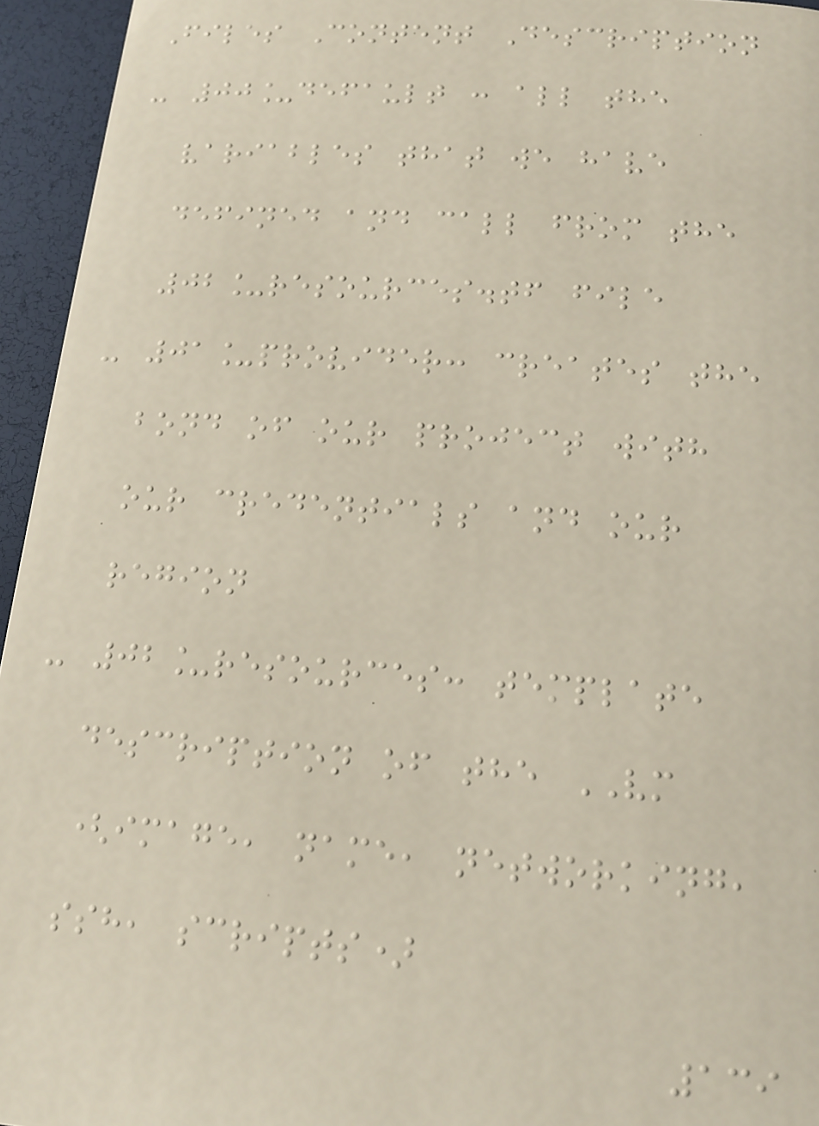Files Content Description
- 00_default : all the
variables that we have
defined and call from the
02_resources.tf file
- 01_provider: creates the
bond of our project with
our credentials and our
region
- 02_resources: template
description of the VM
(image, name, networking,
ssh, scripts)
139
